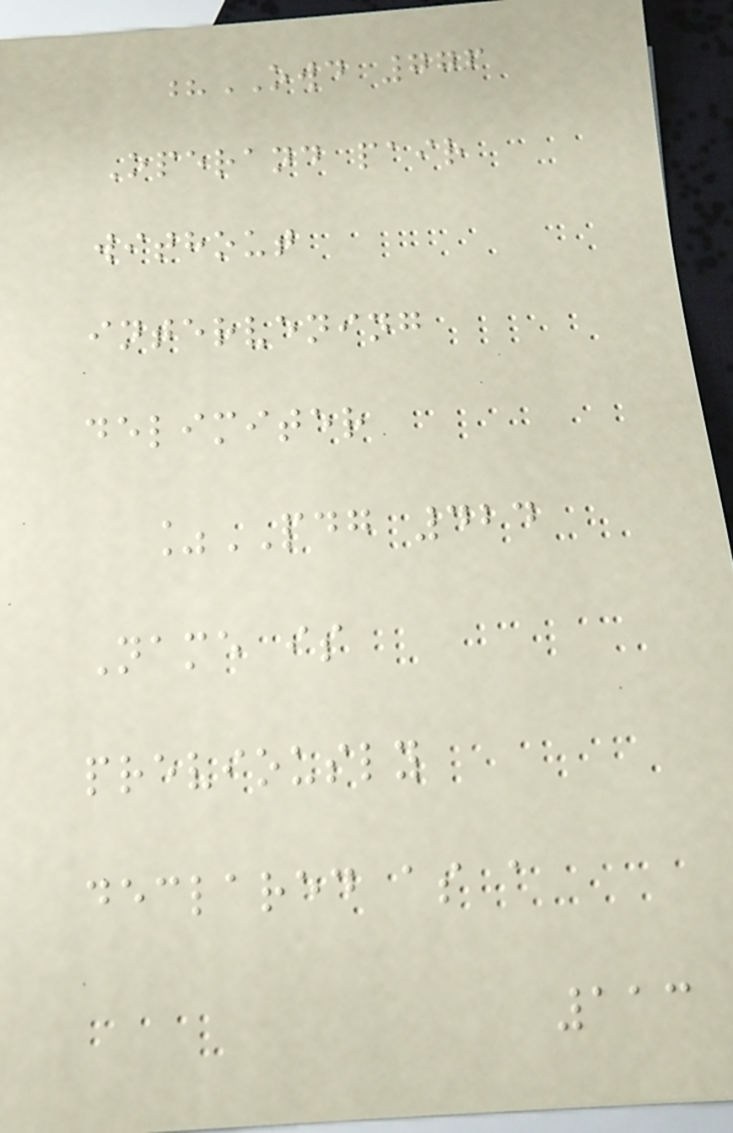?OWD 776
Operand pair
without
intervening
delimiter
%PDG 424
Name is
previously
declared as a
113
